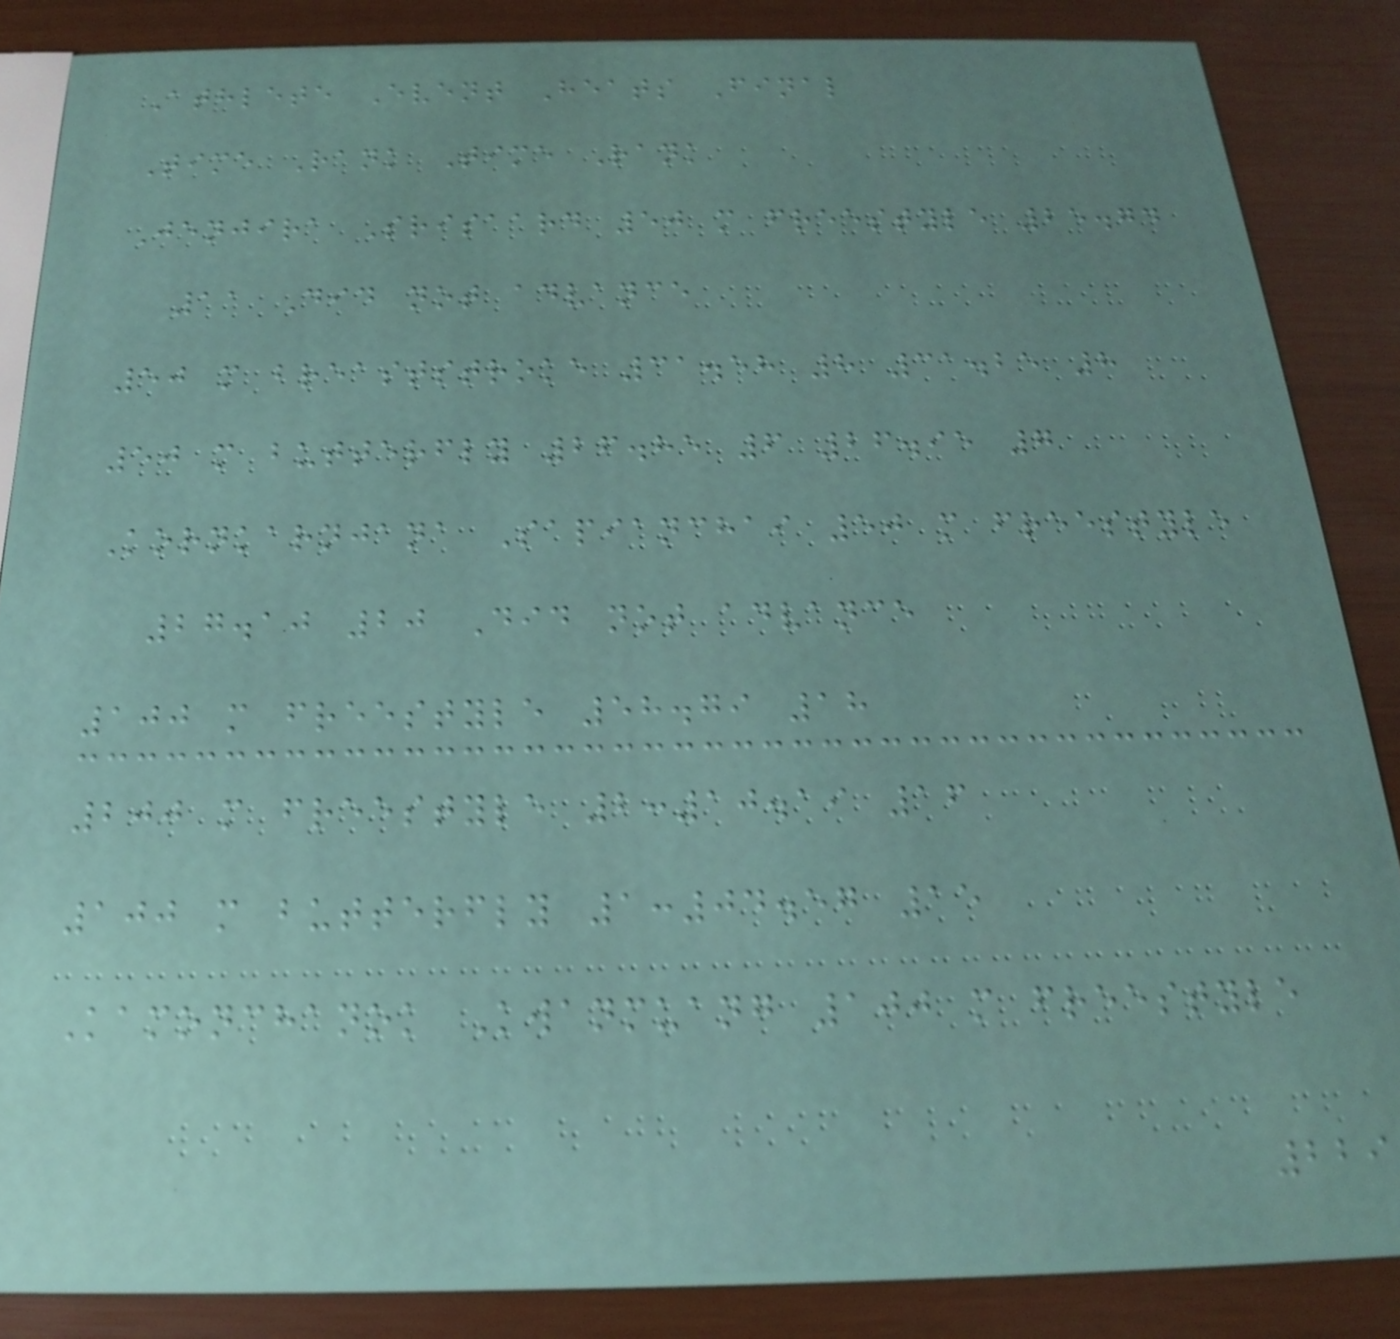Athlete Event Heats Final
Time Rank Time Rank
Jenjira Srisaard 50 m freestyle 25.74
11 Did not advance
50 m breaststroke 31.58 8 31.25 8
50 m butterfly 26.85 6 26.95 7
Kornkarnjana Sapianchai 50 m freestyle
27.10 20 Did not advance
100 m freestyle 58.79 18
200 m freestyle 2:10.19 16
100 m butterfly 1:04.57 15
Kamonchanok Kwanmuang 100 m freestyle
229
